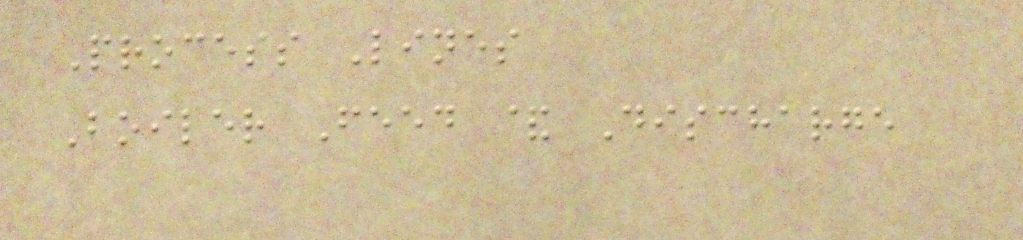Process Lines
Boiler Feed & Discharge
